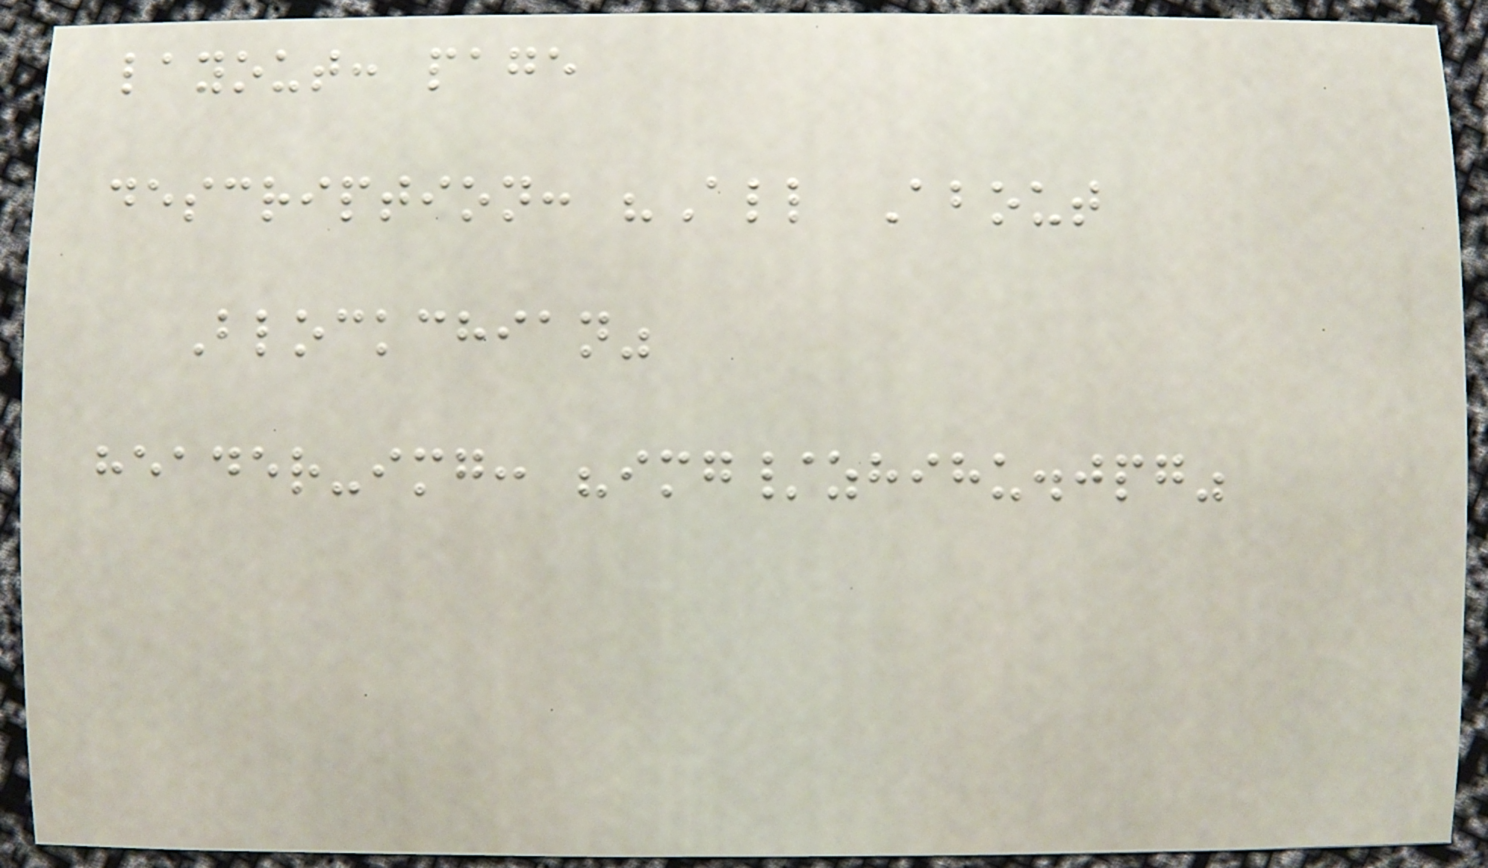layout: page
description: "All About
Blockchian"
header-img: "img/zhihu.jpg"
